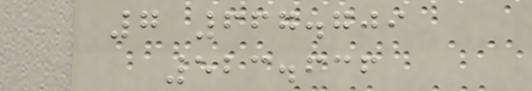7 667.709
523.636
